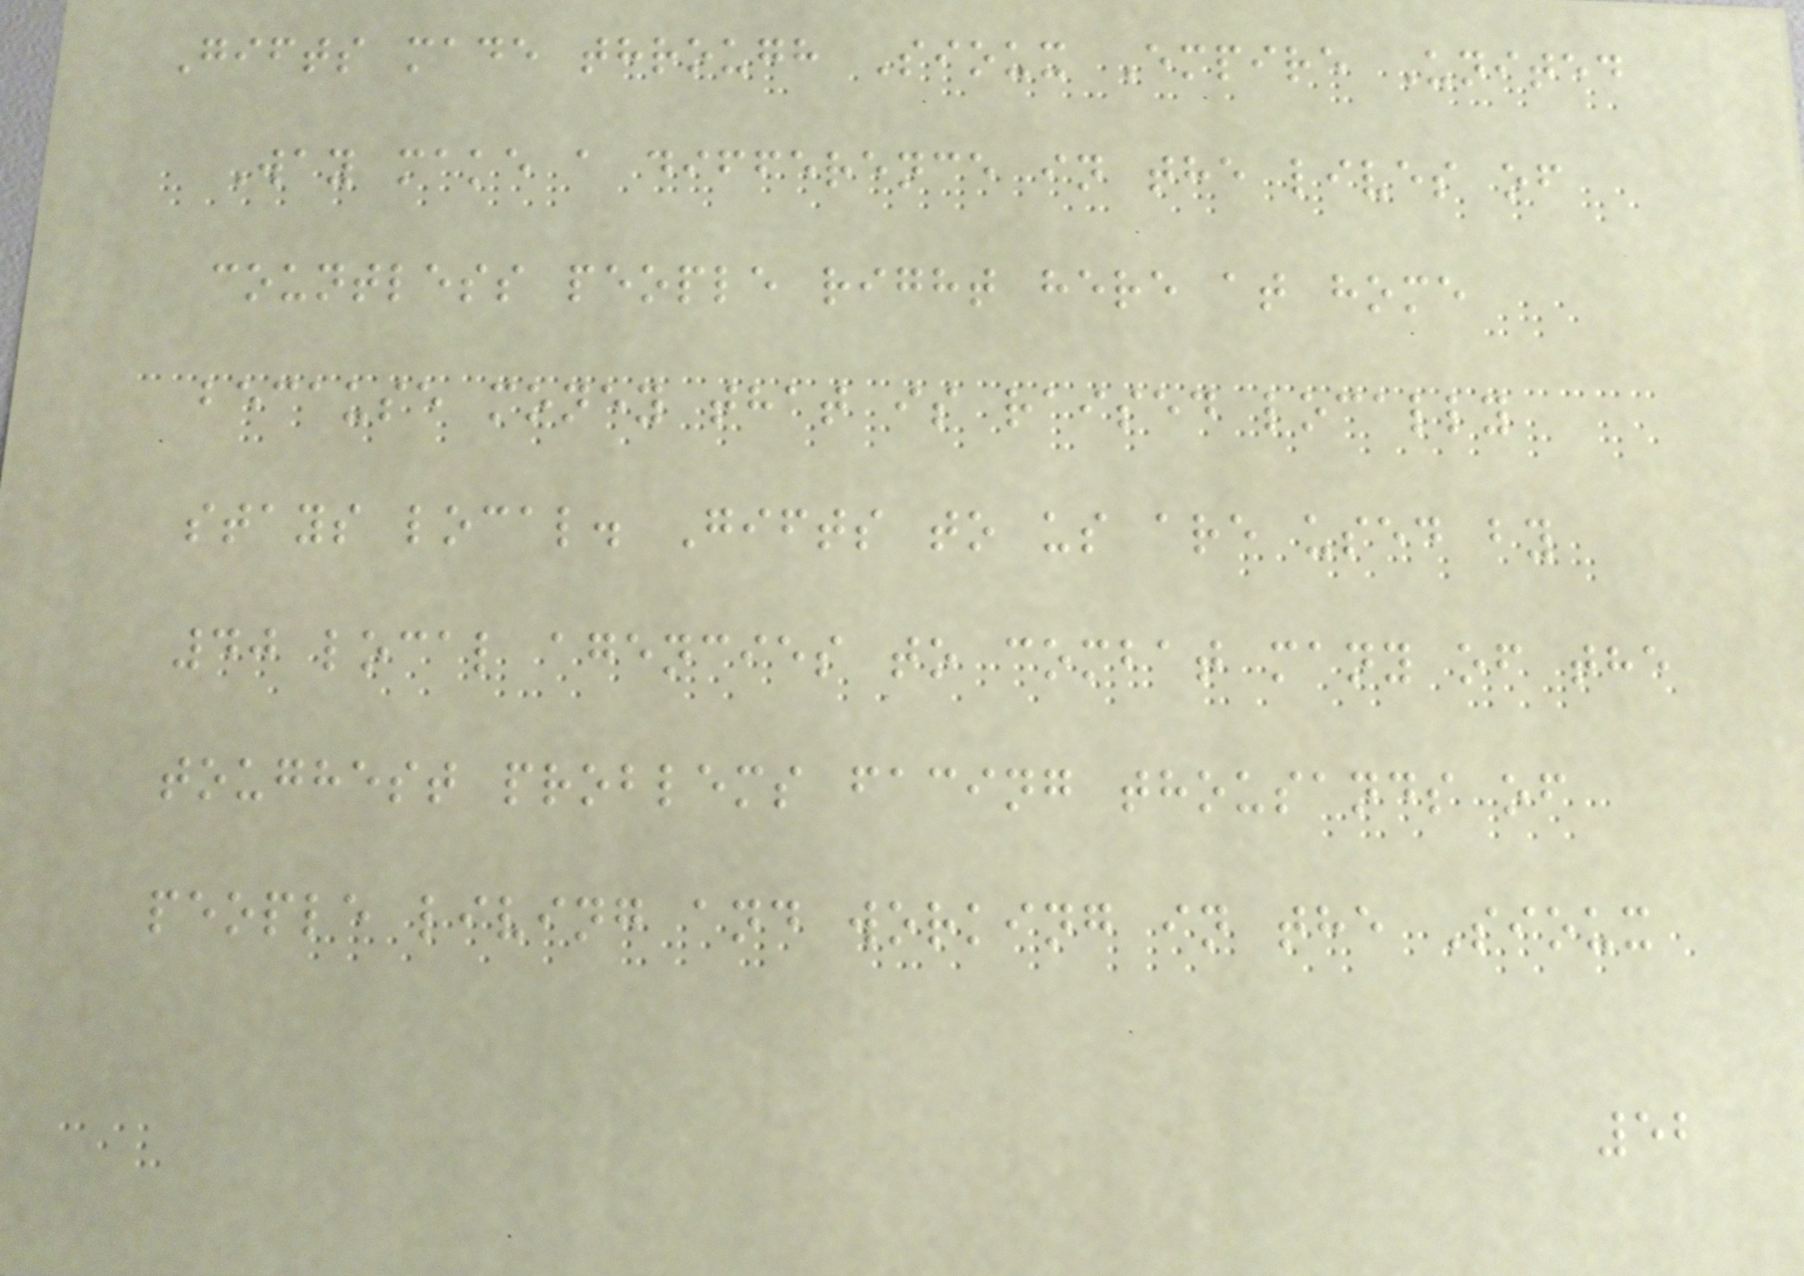Gifts made through Sioux Empire United
Way make a difference in the lives of
countless people right here at home
because money that is raised locally
stays local. Gifts to us are used by
40 local agencies to combat many of the
toughest problems facing thousands of
people living and working in the Sioux
52
